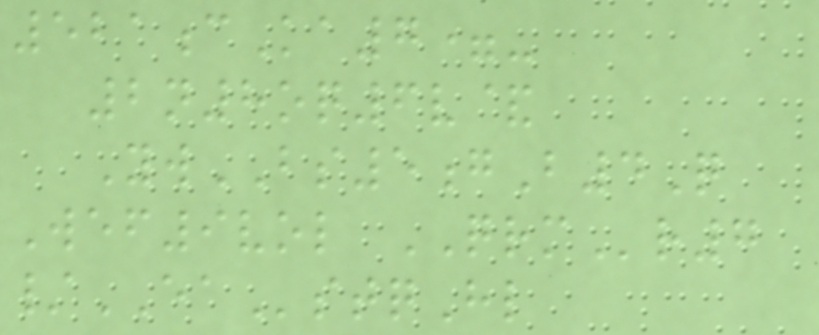521cKa7=-
2n8oq6v&
YwBS5gB4Q
Wef9vol QRMr7
/EAstqHl
